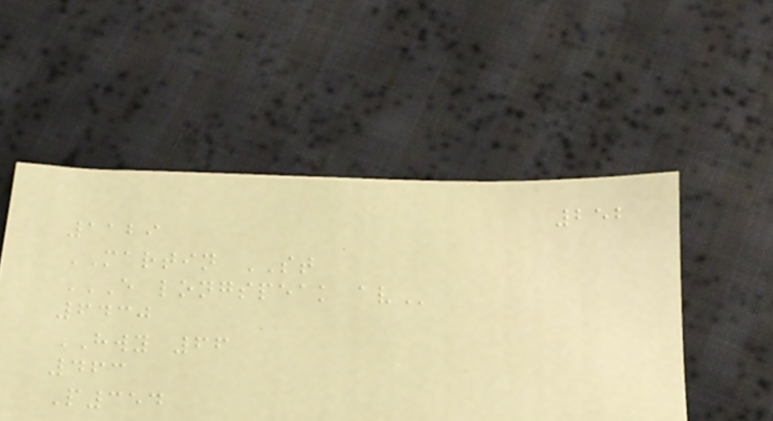252
1129
MARTIN ST
E LONGSPEAK AV
6430
HWY 66
463
P354
